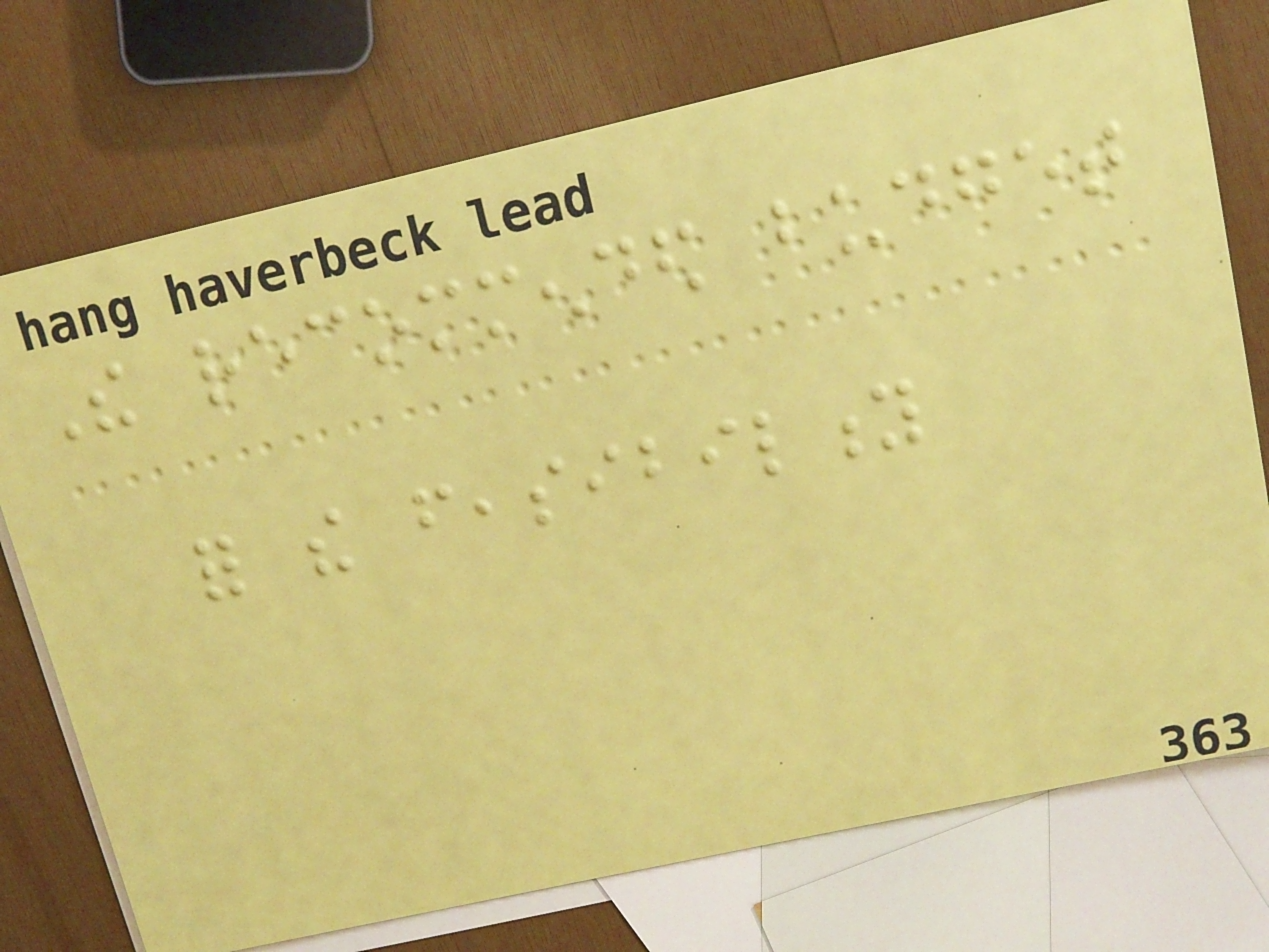The recommended budget
for the feasibility
